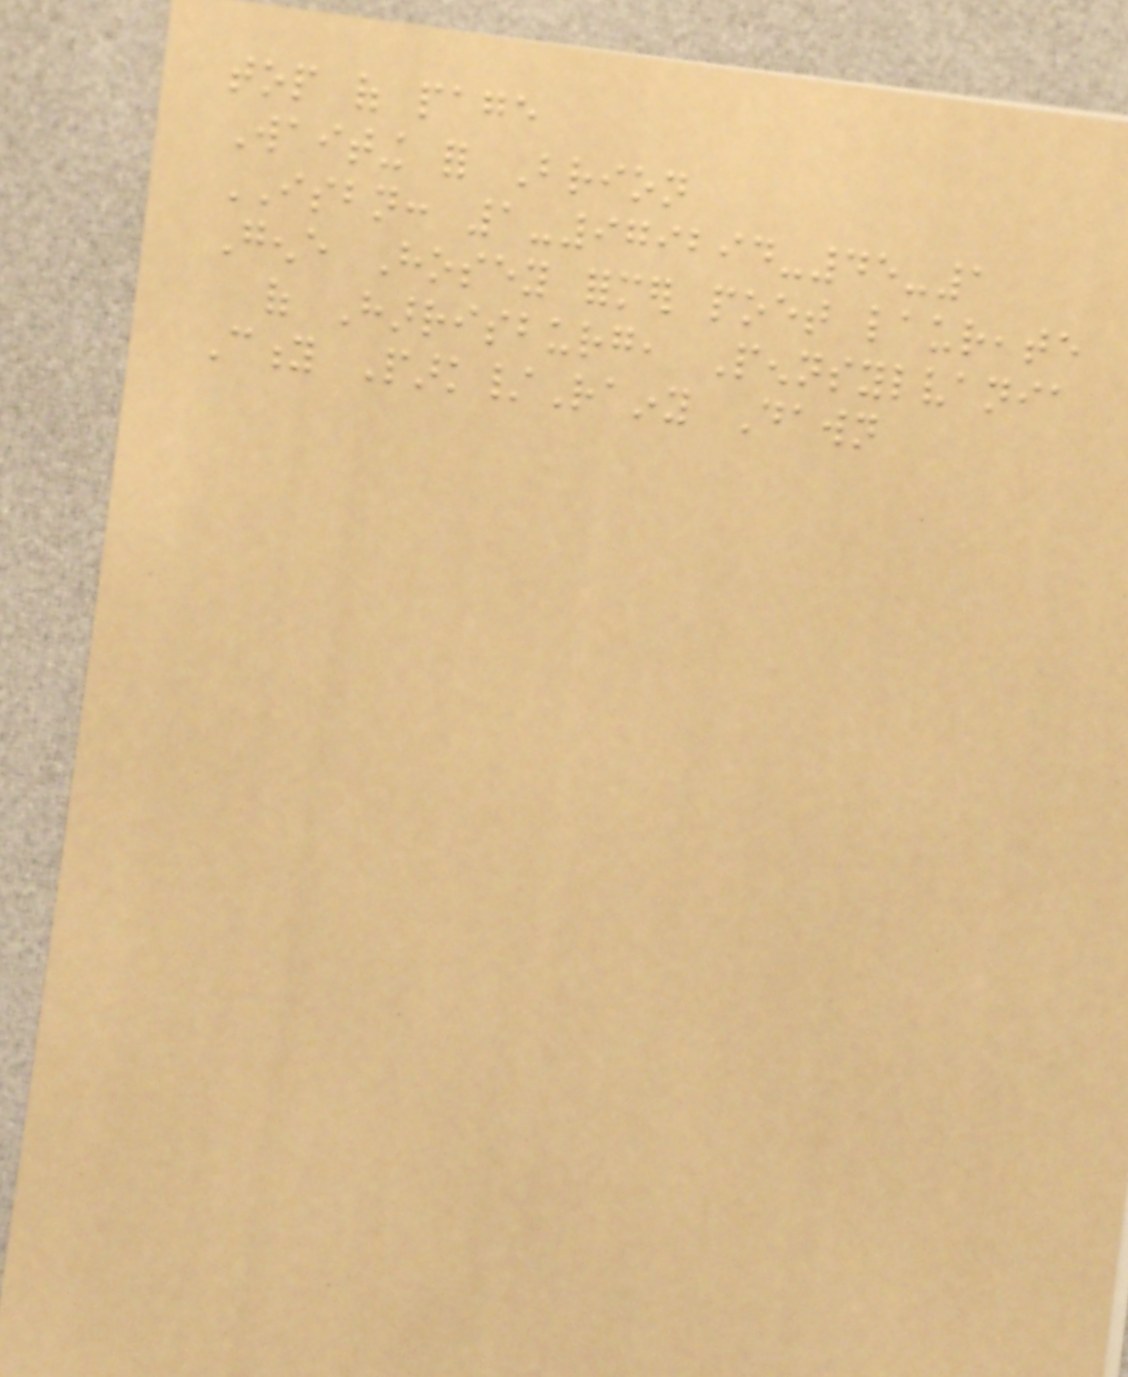top of page
Waiting for Brion
ISBN: 1-979294-45-1
Gene Hosey former poet laureate
of Harrisburg, Pennsylvania
City Park/Rainy Dawn
